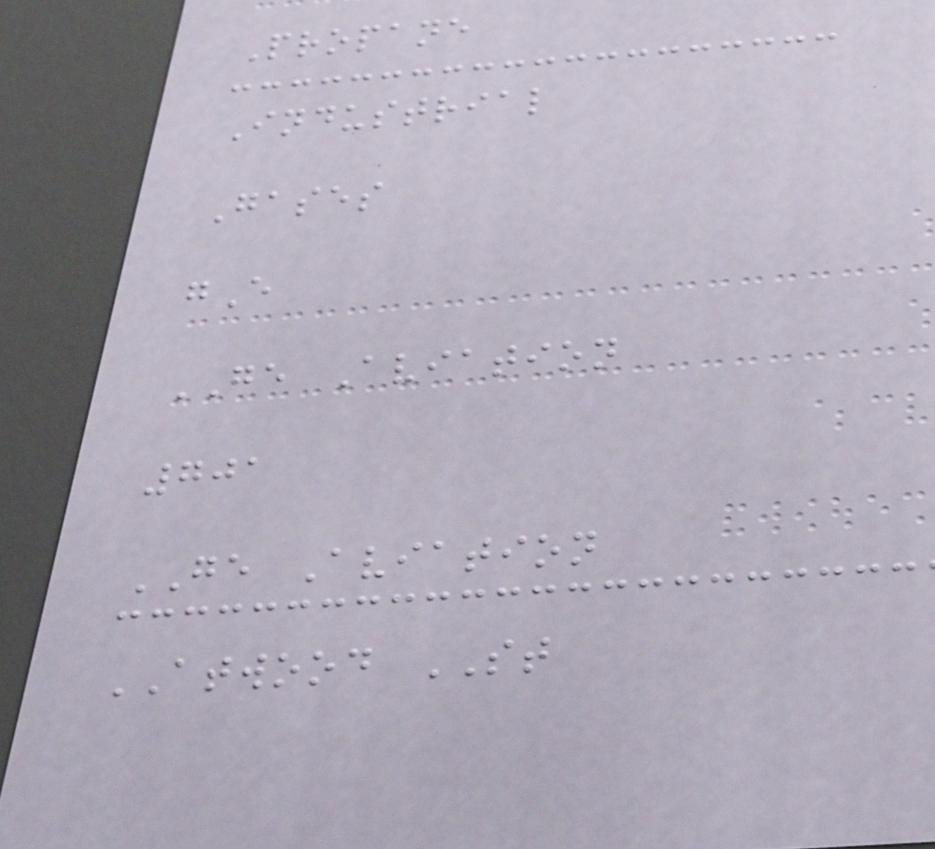Propane
Industrial
Gases
gE
GE Aviation
701
GE Aviation
ATWOOD ST
